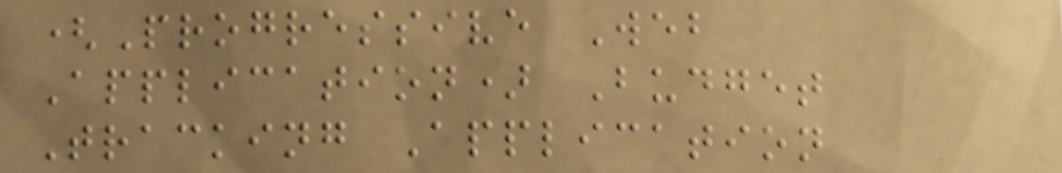(Progressive Web
Application) Budget
Tracking Application
